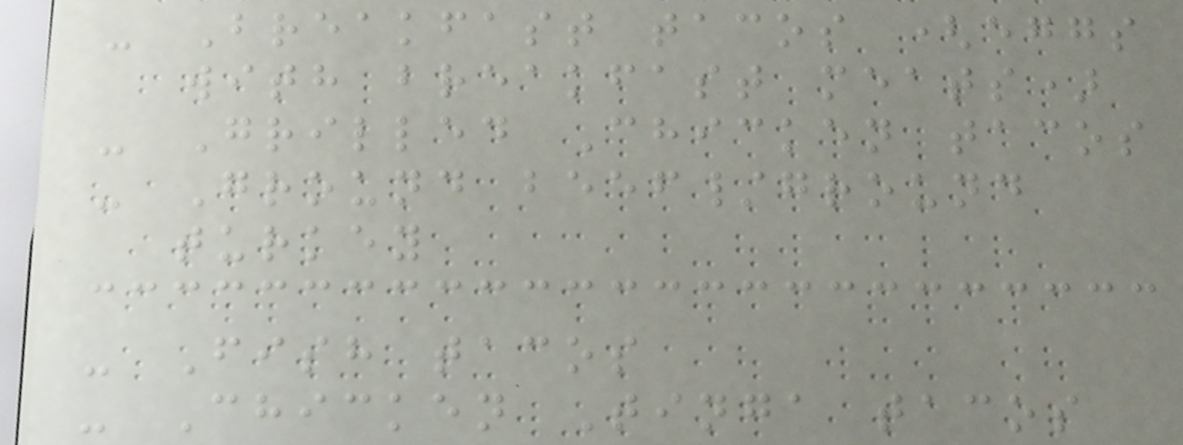- Breakfast tacos (eggs
with breakfast meats)
- Grilled Chicken tacos
- Ground beef/ground
turkey
- Fish tacos
- Chicken Tinga tacos
